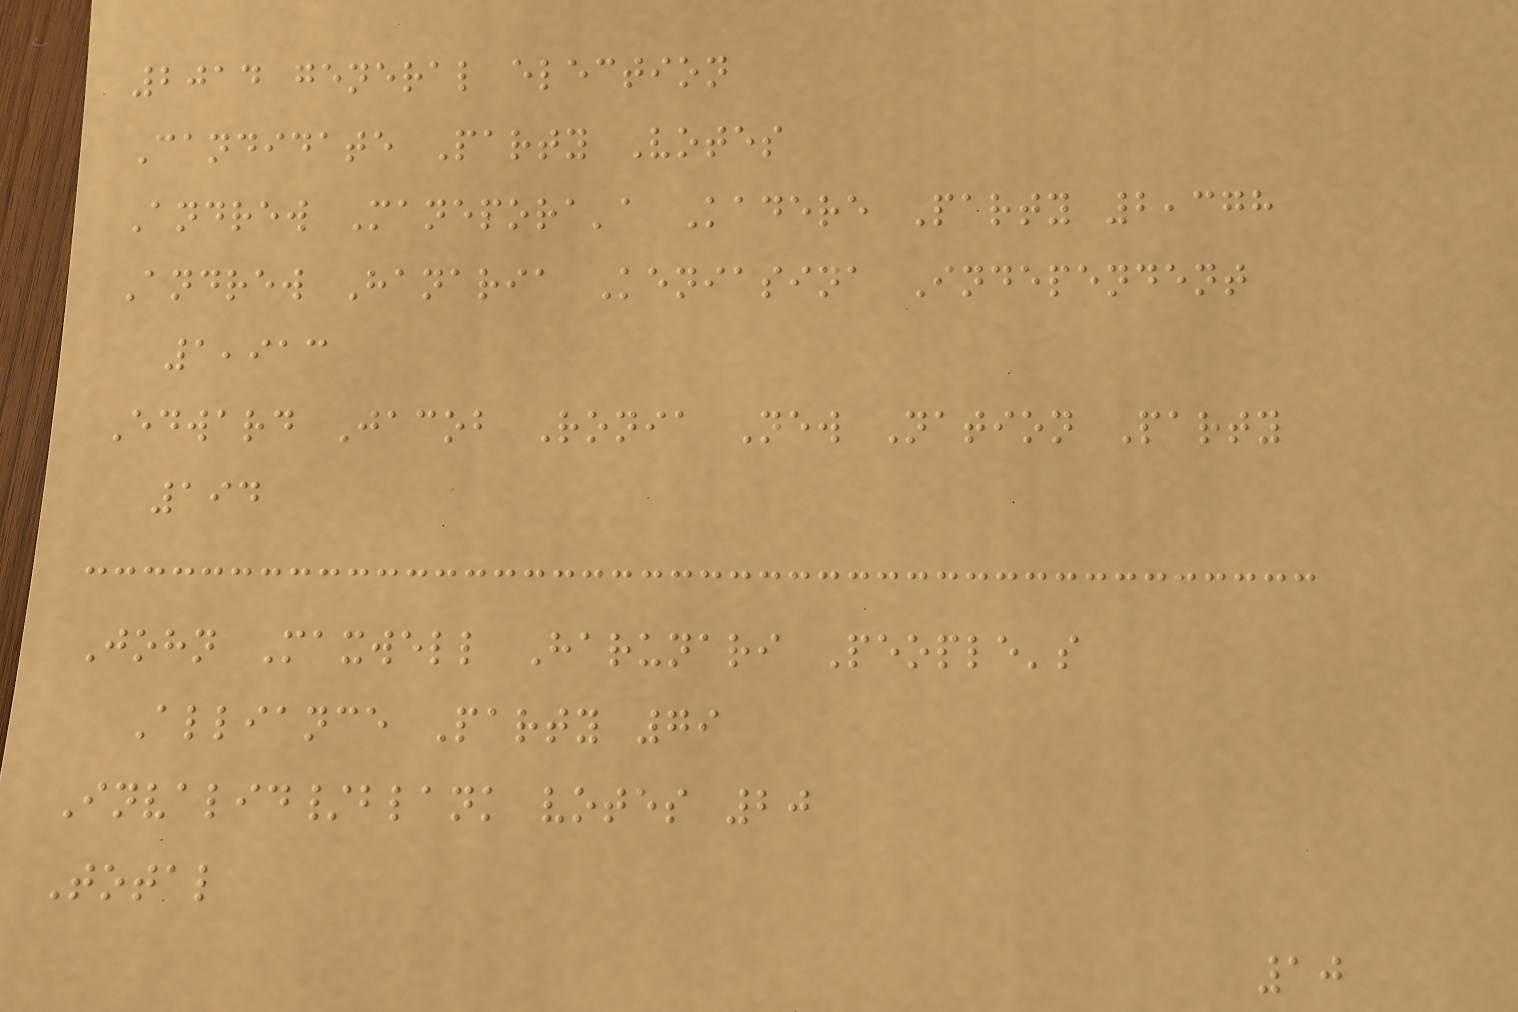2014 general election
Candidate Party Votes
Andrew Manepora'a Kadere Party 2,378
Andrew Hanaria Keniasina Independent
1,913
Edward Jacob Ronia New Nation Party
194
John Maxwell Harunari People's
Alliance Party 79
Invalid/blank votes 20
Total
10
